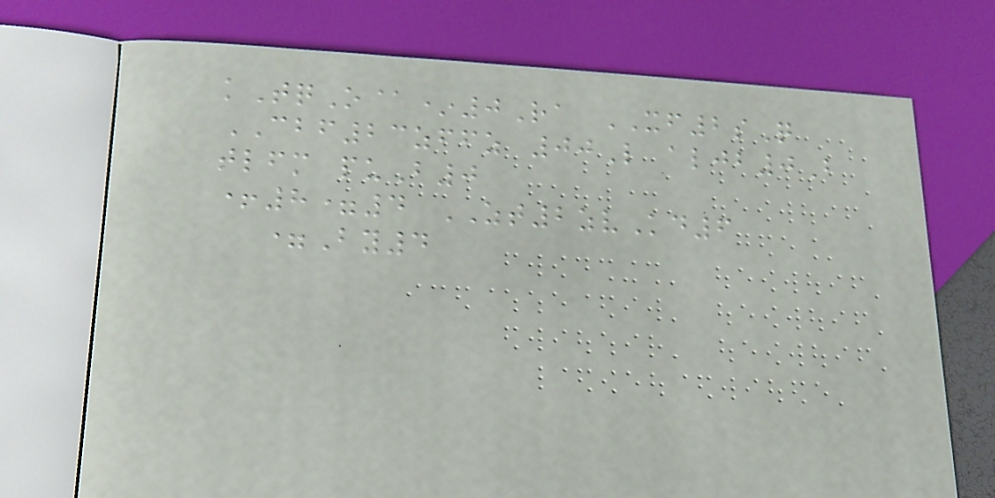kTqO@*0Ra XF2sQ
CBF23zffz 00L aljb0B
tlfm puB0
+8=4 ZT2zvKd6
=By4
